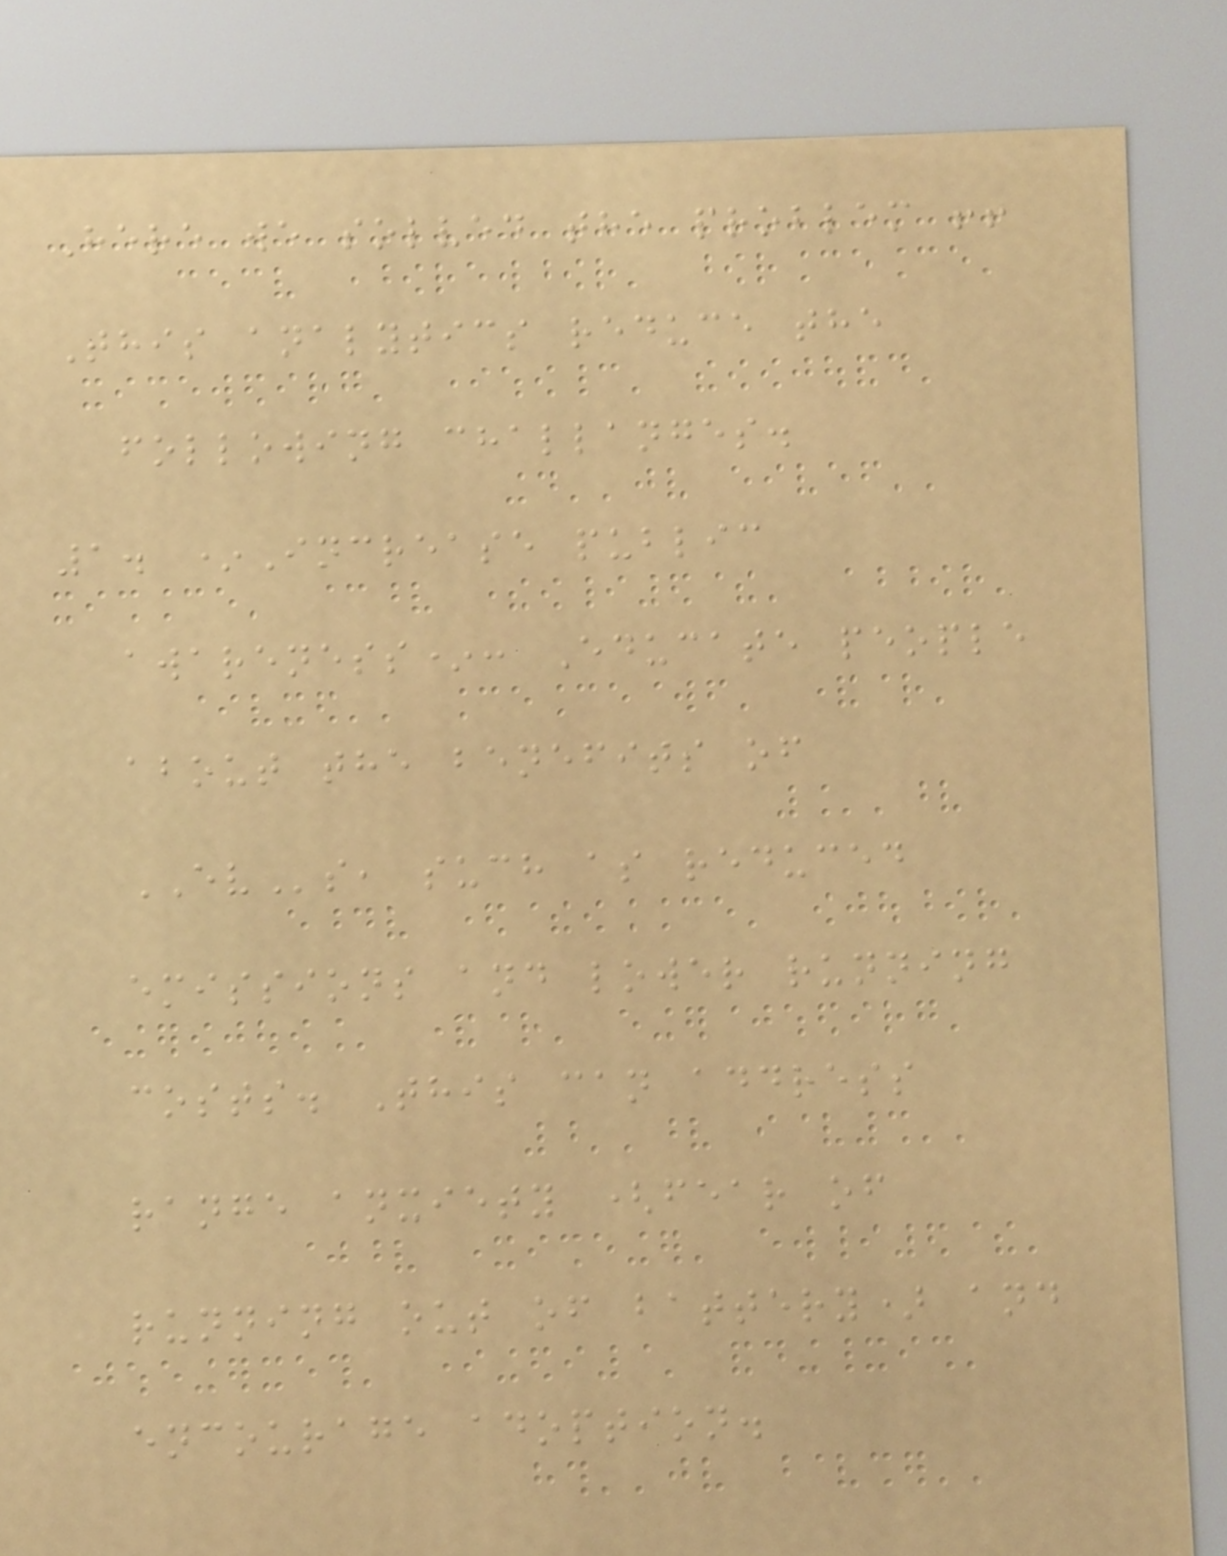Here we solved the problem !!
This analytics reduce the
following challanges.
1. *Increase public
awareness*: Educate people
about the benefits of
EVs, such as reduced
emissions and lower running
costs. This can address
range anxiety (fear of
running out of battery) and
encourage adoption.
